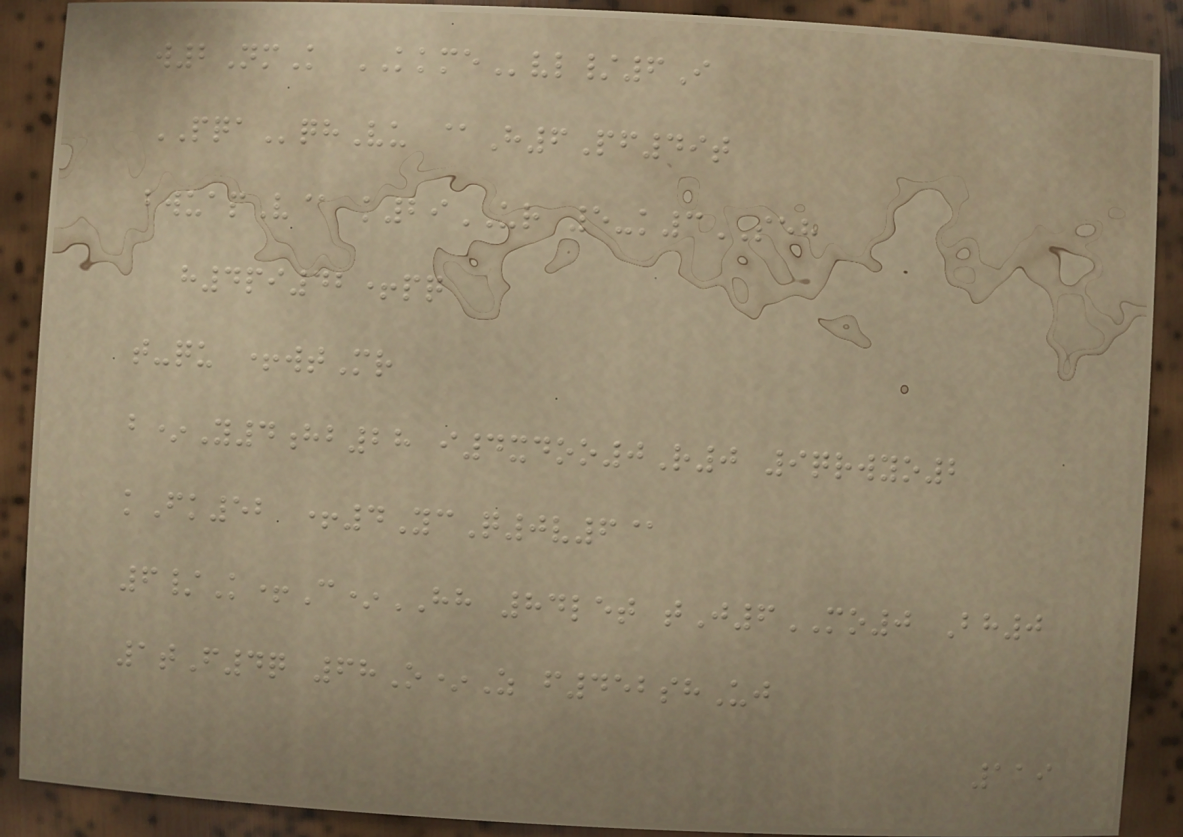w2NmK KKMEvl/6I
PQAqhVu @H6Pf49t
bwuapV@ k29UR 5-k3SEH
h4pi42+pq
t-qu +wtMr
b*Y4hb28 i4xdoo0R0 9qrwyo2
kFk52 +4YcQ0v6@
6/K+C*HH 84let tJ6MO0 Bh0
1tF4q 68O*Z f452shUj
119
